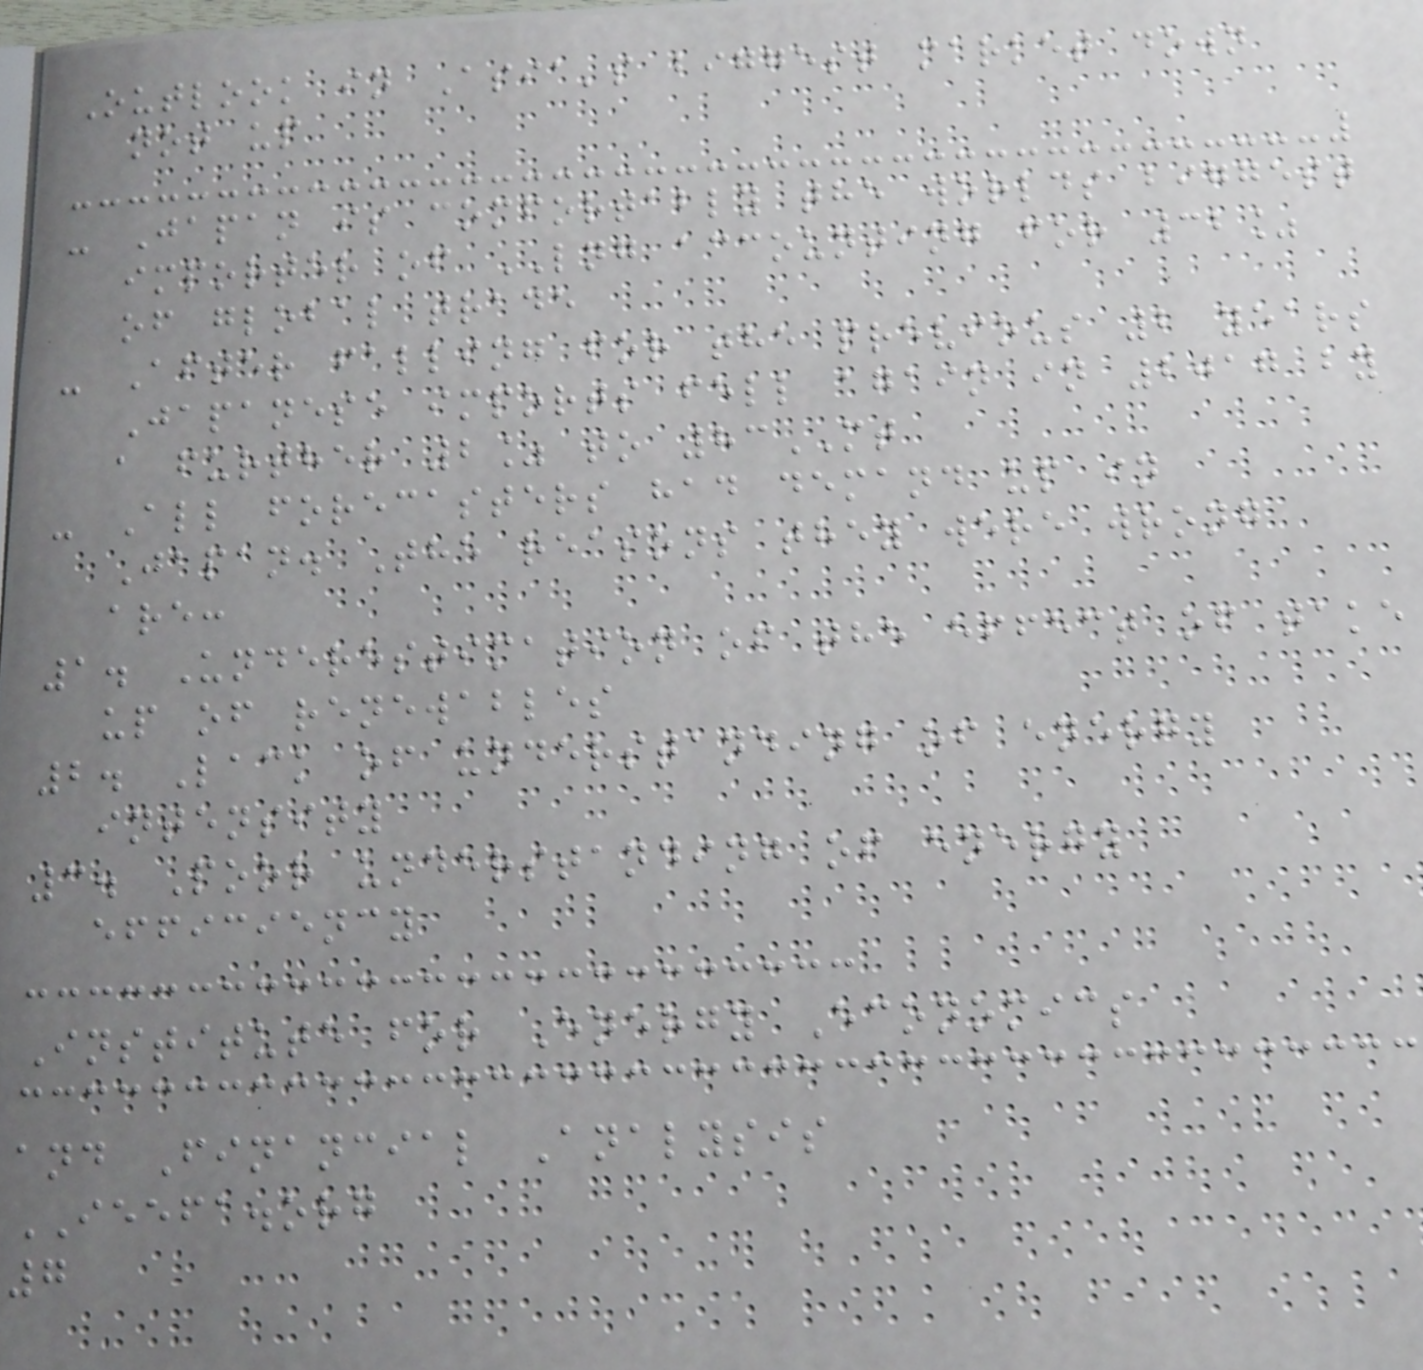Outlook in Asia's biggest market down
not up
- Japan is comfortably the worlds biggest
importer of LNG accounting for 32%
of global trade
- After falling for the previous 2 years
Japanese imports fell again in 2017 by
a further 2% to 83MT
- All forecasters had demand up in
Japan. The reasons they were wrong
are:
1. Underestimation of the effect of take
up of renewables
2. Lack of understanding of energy
intensity
3. Poor understanding of energy
efficiency
Institute for Energy Economics
and Financial Analysis
IEEFA.org
7
